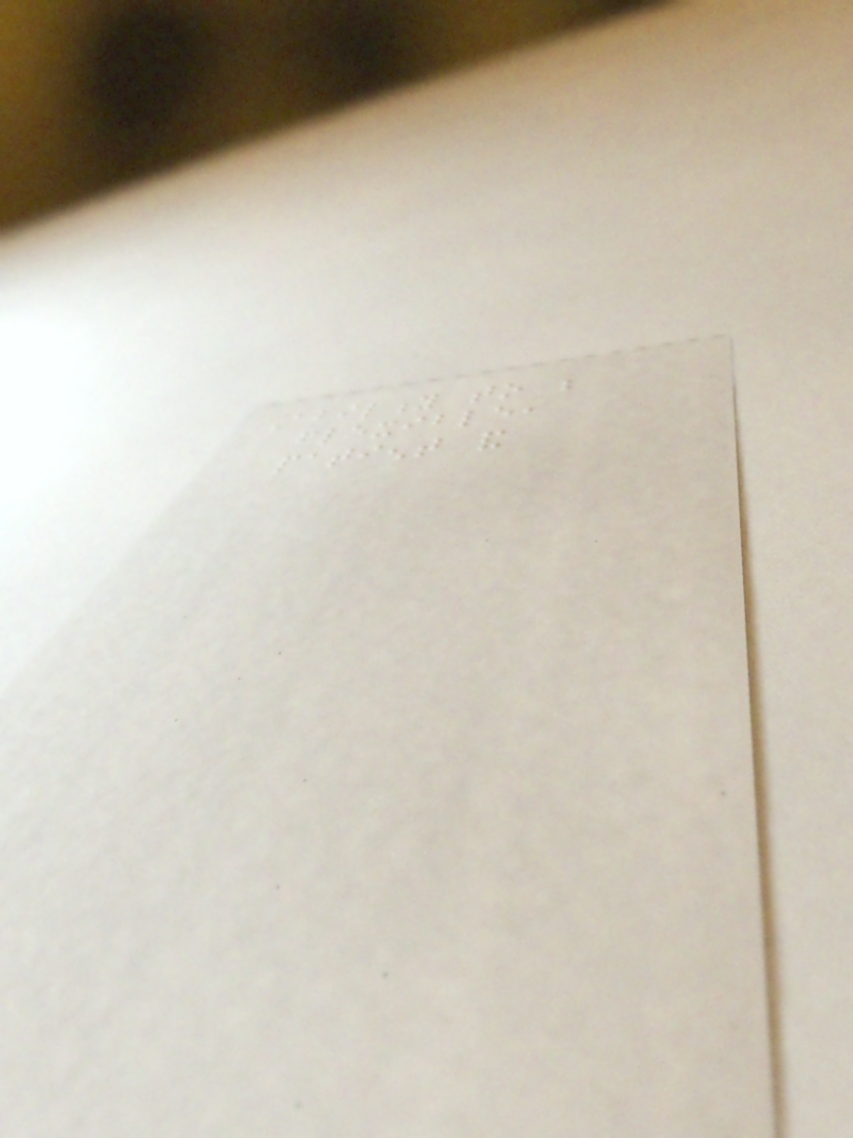Ability to be
flexible,
patient and
